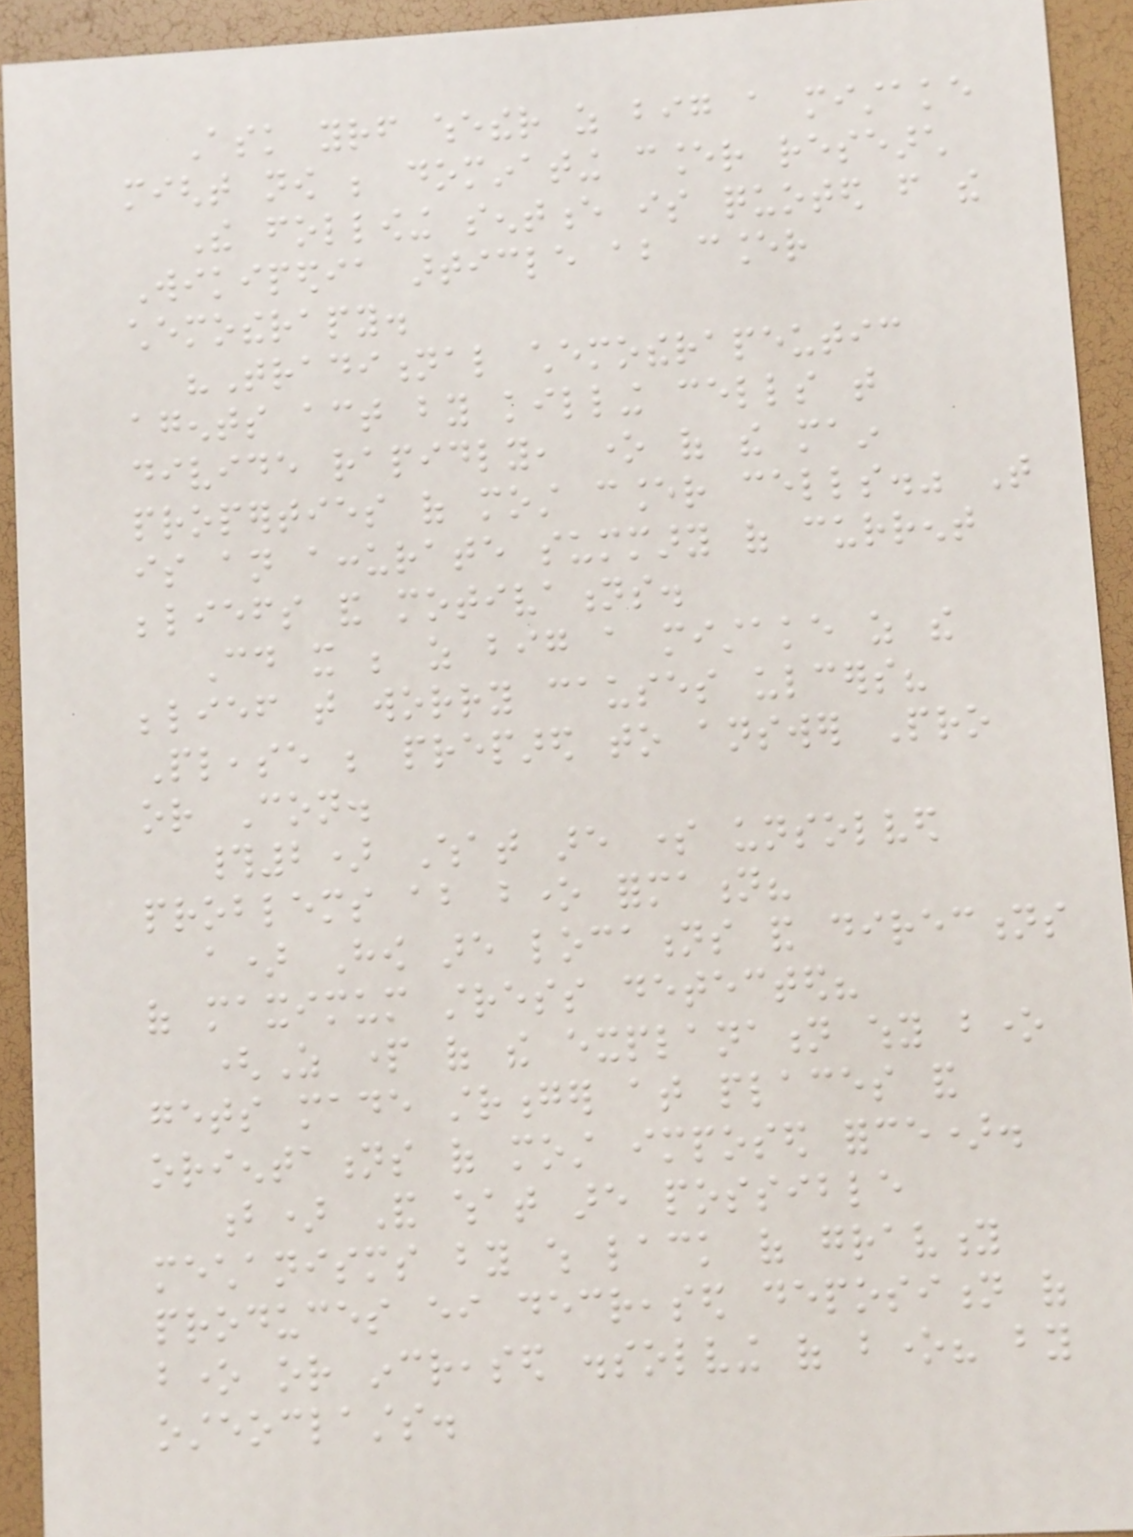Ask yourself whether as big a mistake
might now be dominating cancer research
The following sentence is quoted from the
Wikipedia article about cancer
chemotherapy.
"Traditional chemotherapeutic
agents act by killing cells that
divide rapidly, one of the main
properties of most cancer cells." That
is an accurate summary of current
beliefs and motivations.
Could it be as big a mistake as the
belief that worry causes ulcers?
Please be prepared to answer Pro
or Con.
#2) What are some unsolved
problems about bone formation?
a) How are locations and directions
of maximum stress detected?
(As part of the explanation why bone
gets made stronger at places and
orientations of most imposed force).
b) And what are possible
mechanisms by which lack of gravity
produces either decreased deposition of
bone or increased dissolving of bone? by
osteoclasts.
